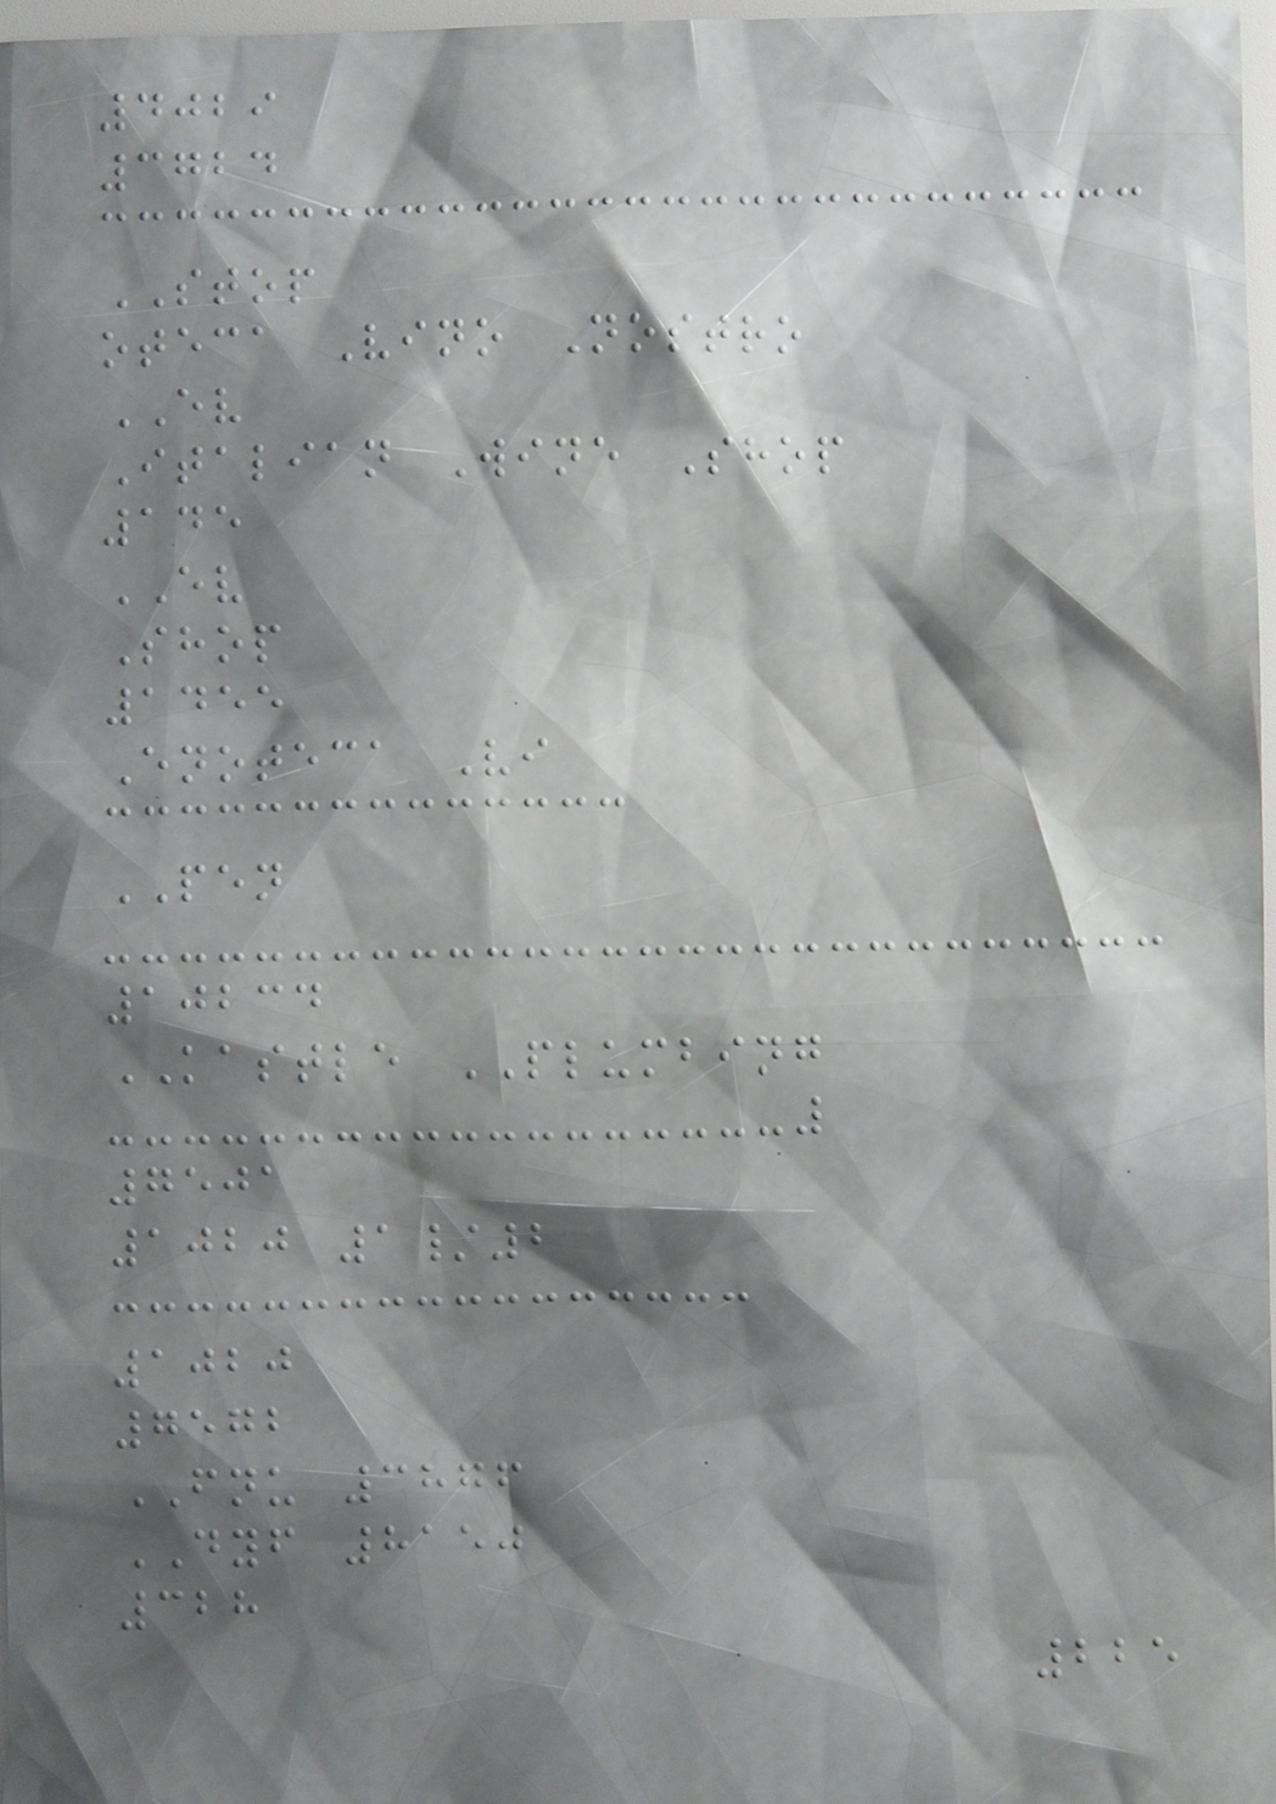4029
3724
STOP
oteca Vino Nostro
EV
Italian Wine Shop
145
EV
Shop
1455
Enoteca Vi
PEN
10234
KASTLE PLUMBING
7501
1020 1/2
1020
7572
FNU 3876
DYF 8150
328
225
